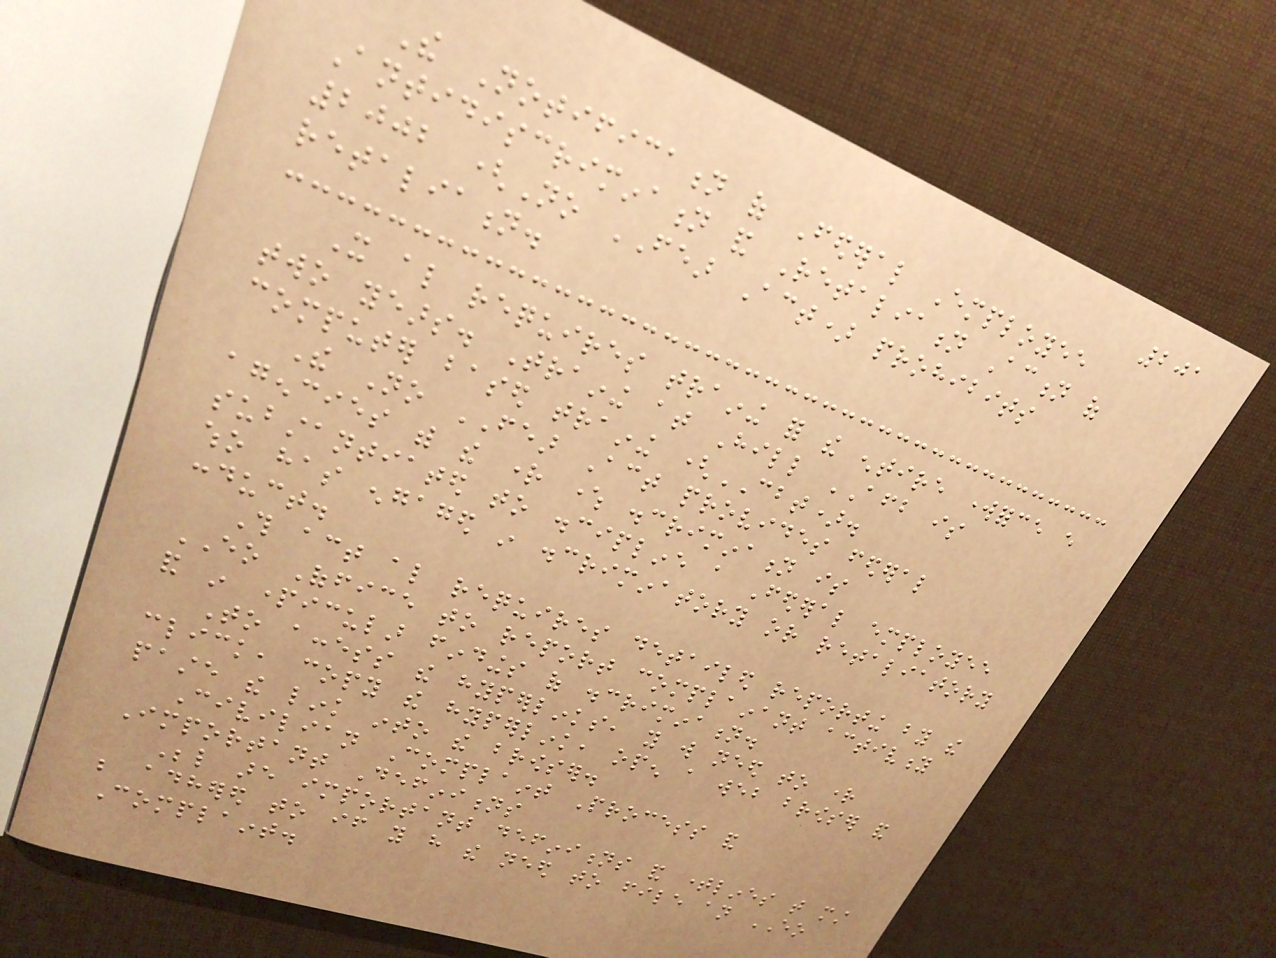201
The Notification of Federal Employee
Antidiscrimination and Retaliation Action of
2002 (No FEAR Act) prohibits
retaliation.
It also requires training for the entire workforce every
two years. Training at Hill AFB is
computer based training (CBT).
The No FEAR Act provides federal
agencies with the right where discrimination is
substantiated to discipline a Federal employee
who has engaged in discriminatory or retaliatory
conduct.
This act also requires detailed reporting by the
EO Office to report complainant activity
and in particular findings of discrimination.
To access the hyperlinks, you will need to right
click, copy the hyperlink, open a web browser and
paste the link into the browser.
Civilian Complaint Process and
Important Definitions
Below are important definitions and timelines that must
be adhered to if you have the need to file an EO
Complaint.
